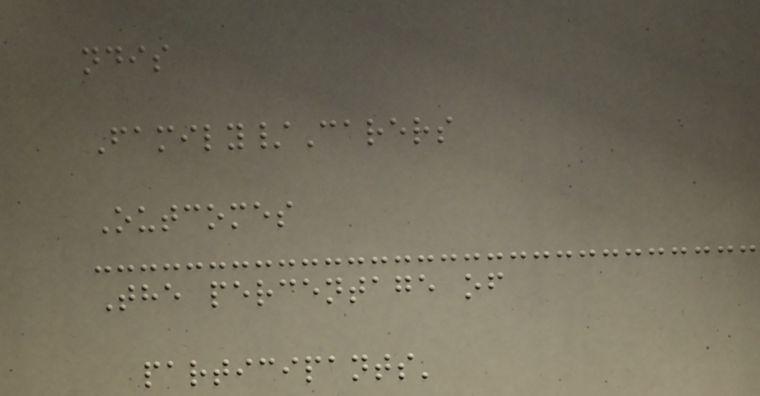ndis
Family/Carers
Outcomes
The percentage of
participants'
